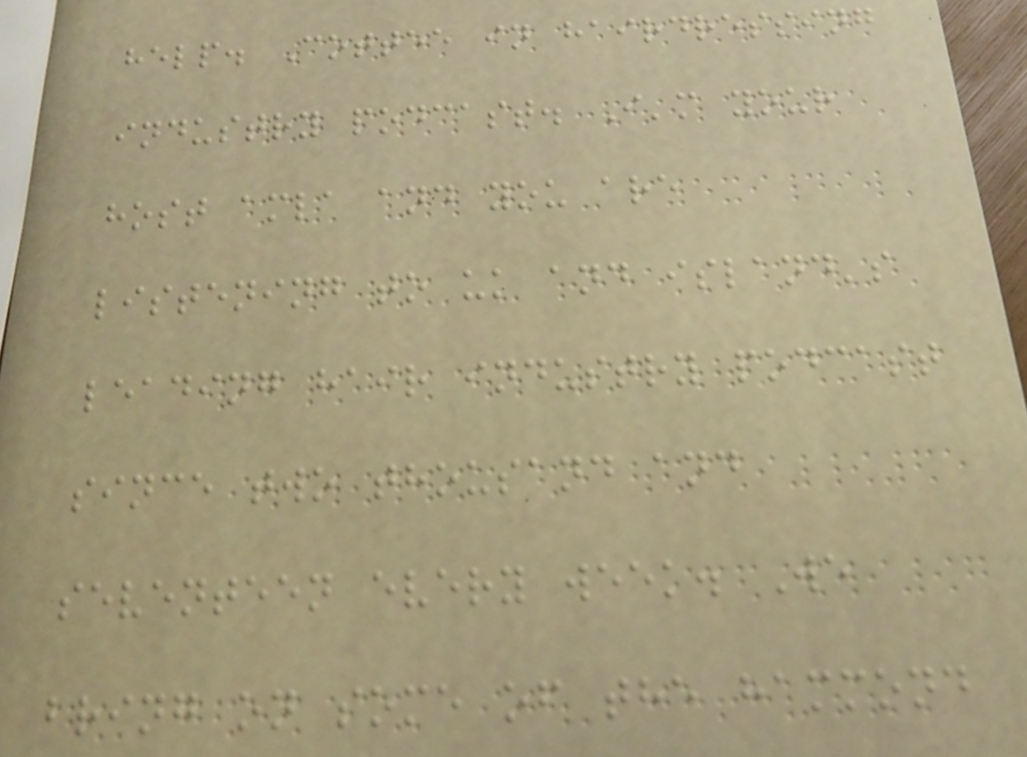help. Cottee in hairdressing
industry podcast. I'm your
host amla and you are
listening to uk and island's
leading hair industry podcast
since two thousand and
seventeen every week. We
bring on some of the hammond
